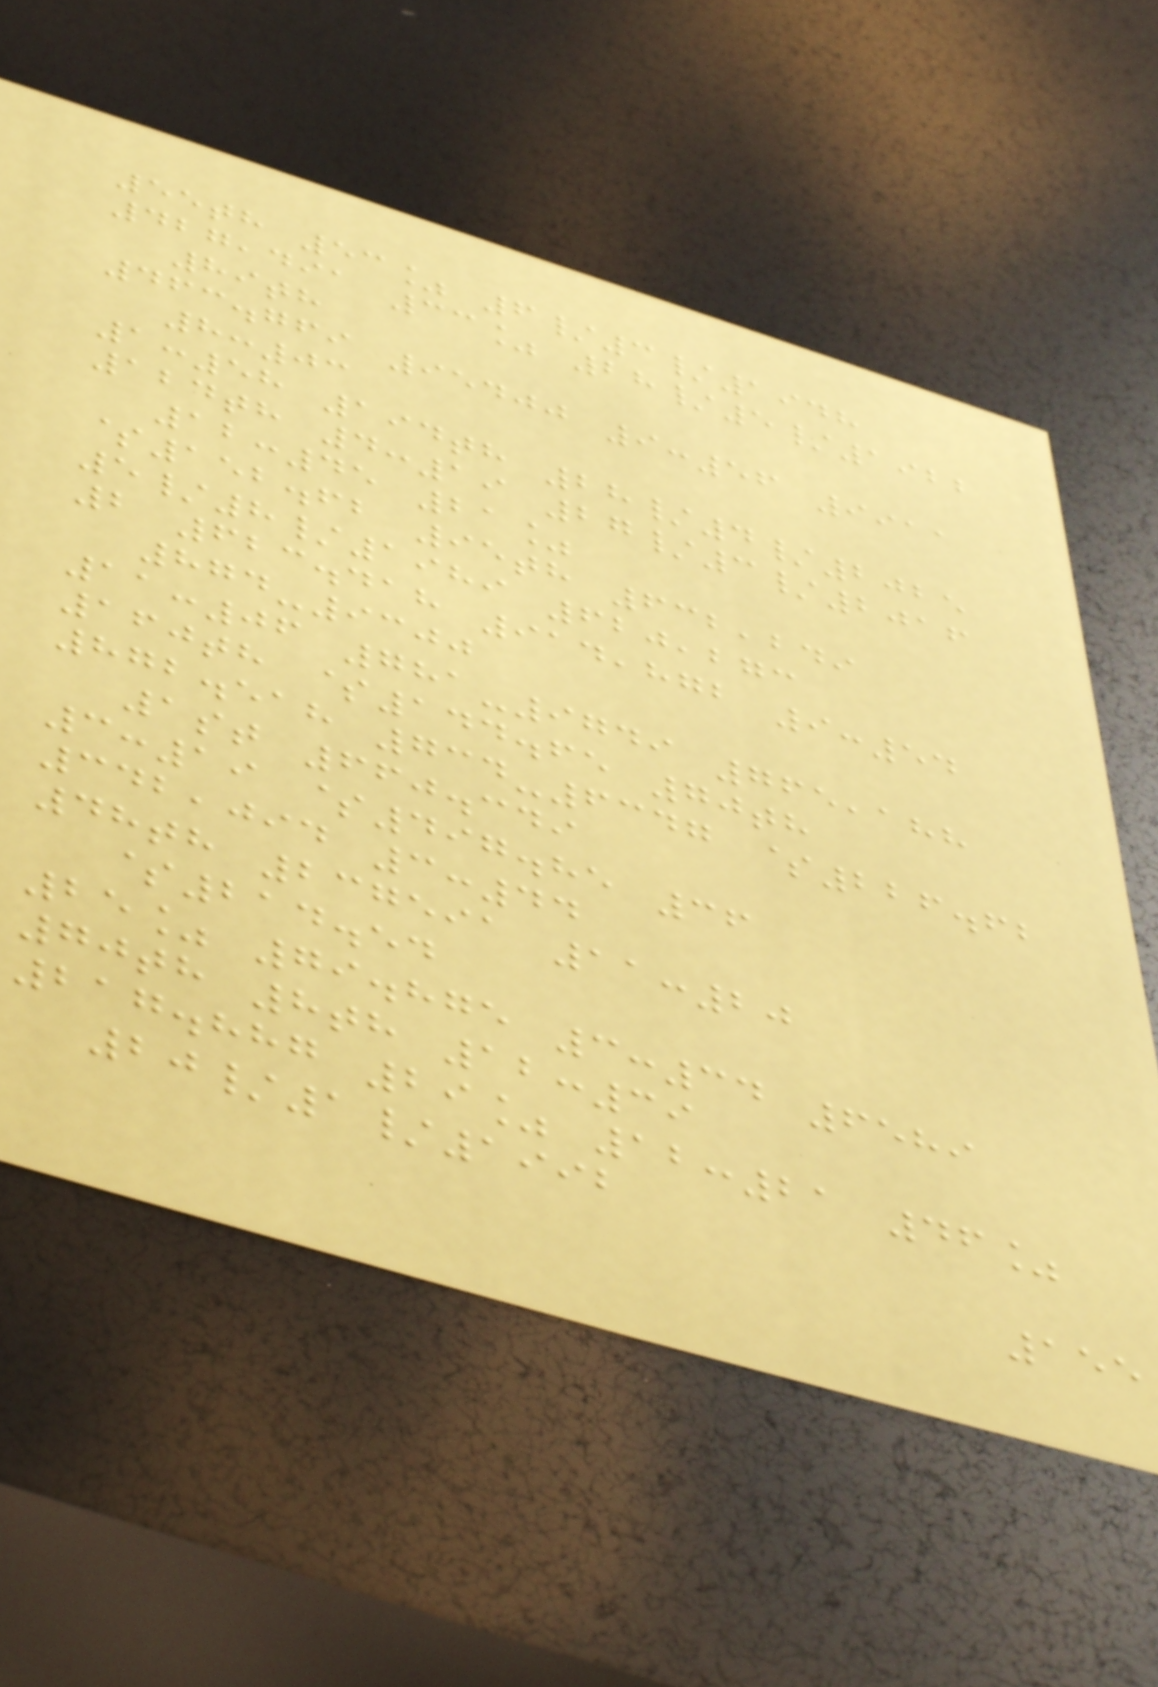55th 53% 6/3/1948
427,491 33% 28/5/1922
89th
463.769 95400 9:56 9911
8:03
1:58 194th 28/4/2025
124th 4:19 27/3/2016
12:45 21%
$152.62 95th 632,249
5/8/1989 620,273
2 623.418 914,872 9:54
874-9300
11:06 781-9749 765,188
160th $144.65 70th
872.518 734-6347 $226.62
1st 660.349
3:19 $497.85 36
342,094 3:44
48th 237591 11:20
$214.54
25% 79.875 3:34 6589
70th 8th 12:39
217.887 29% 12:21 46%
20/1/1992
155
